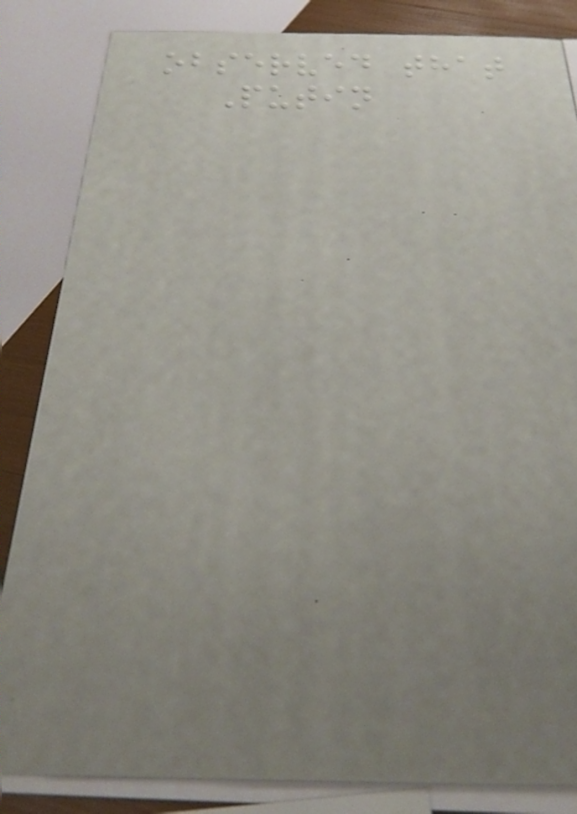observed that
Putin
